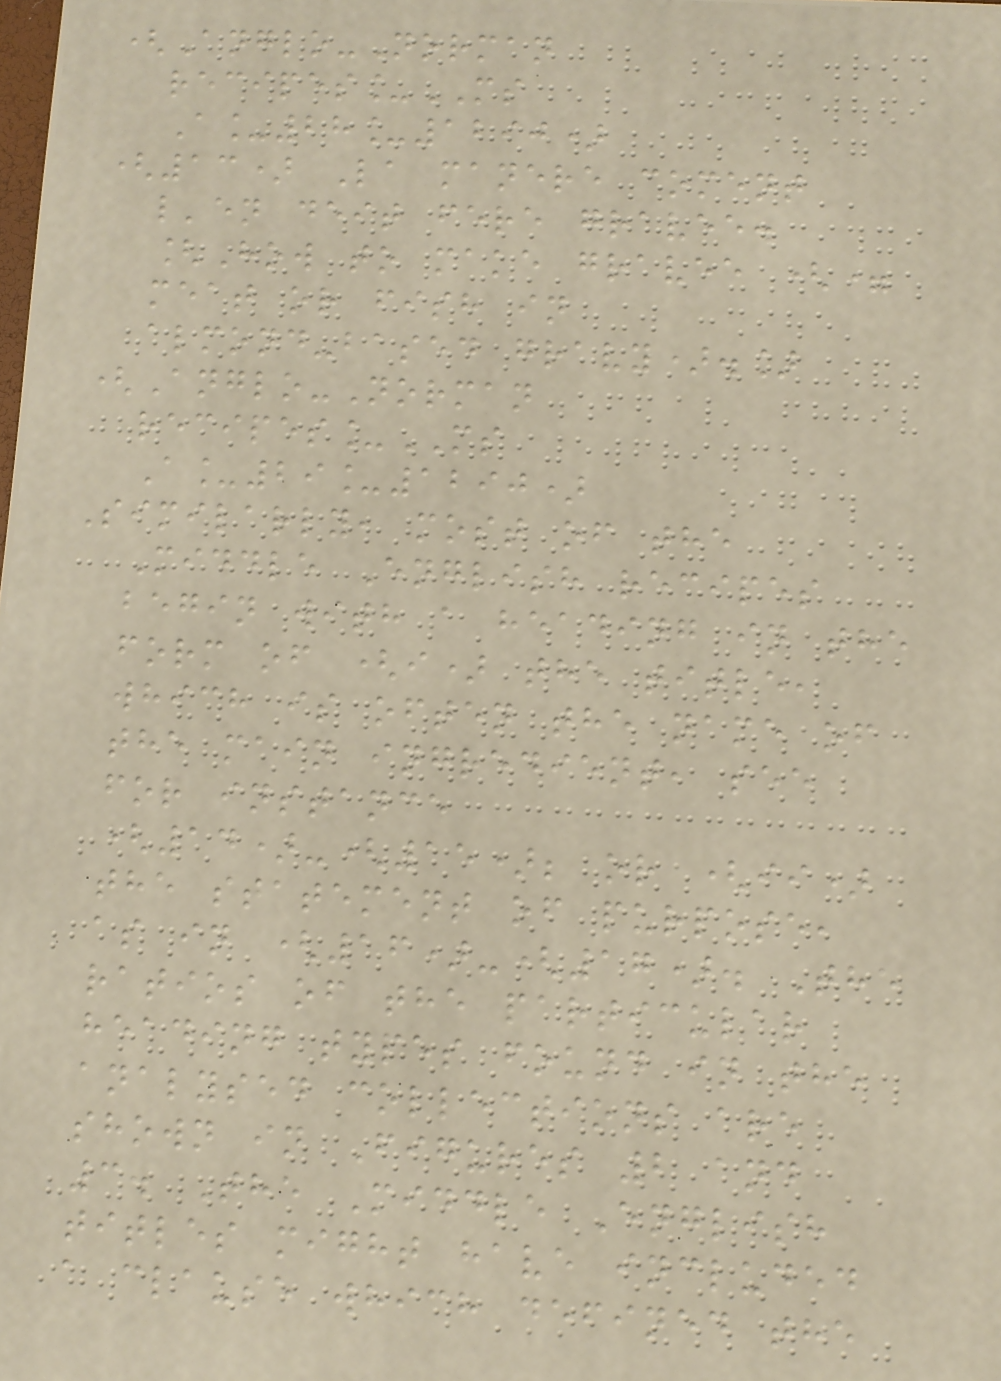(Anglo-Norman
recipes_MS
A_28_1290)
(13) La manere coment
l'en deit fere gravee.
[How to make gravee (=
meat or fish in
almond-based gravy).]
(Anglo-Norman
recipes_MS
A_29_1290)
Similarly, most of the
Middle English recipes
begin with a heading in the
form of (i) the title,
which is often the name of
the main ingredient, see
for instance
(14)-(15); or (ii)
the statement of purpose,
as in (16)-(17). The
ratios of the particular
heading types found in the
analysed collections are
shown in Figures 2 and
3. The Middle English
titles might have included
a clause which defined the
